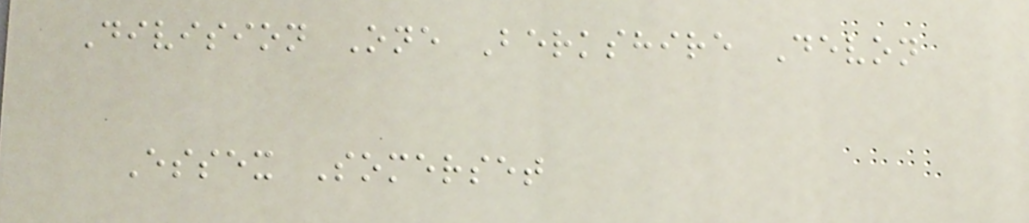Division One Berkshire Devon
Essex Somerset
